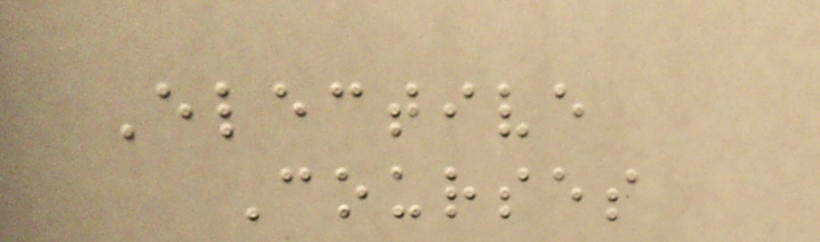Elective
Courses
